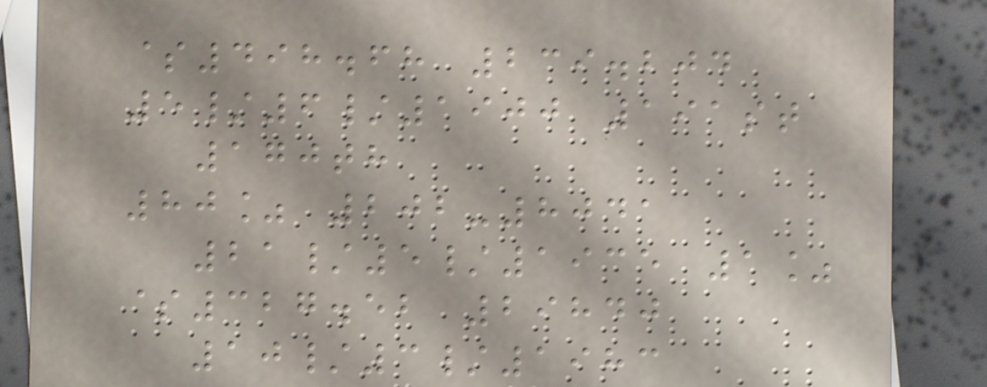$498.68 239.204
5/6/1900 191st
170th
80% 202-8041
21/5/1935 1%
$327.52 29840
10/3/1983
